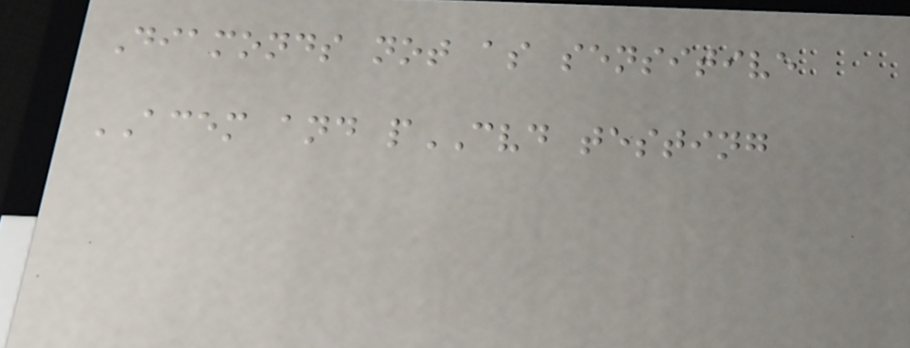Diamonds not as sensitive
ACEM and pCVD testing
